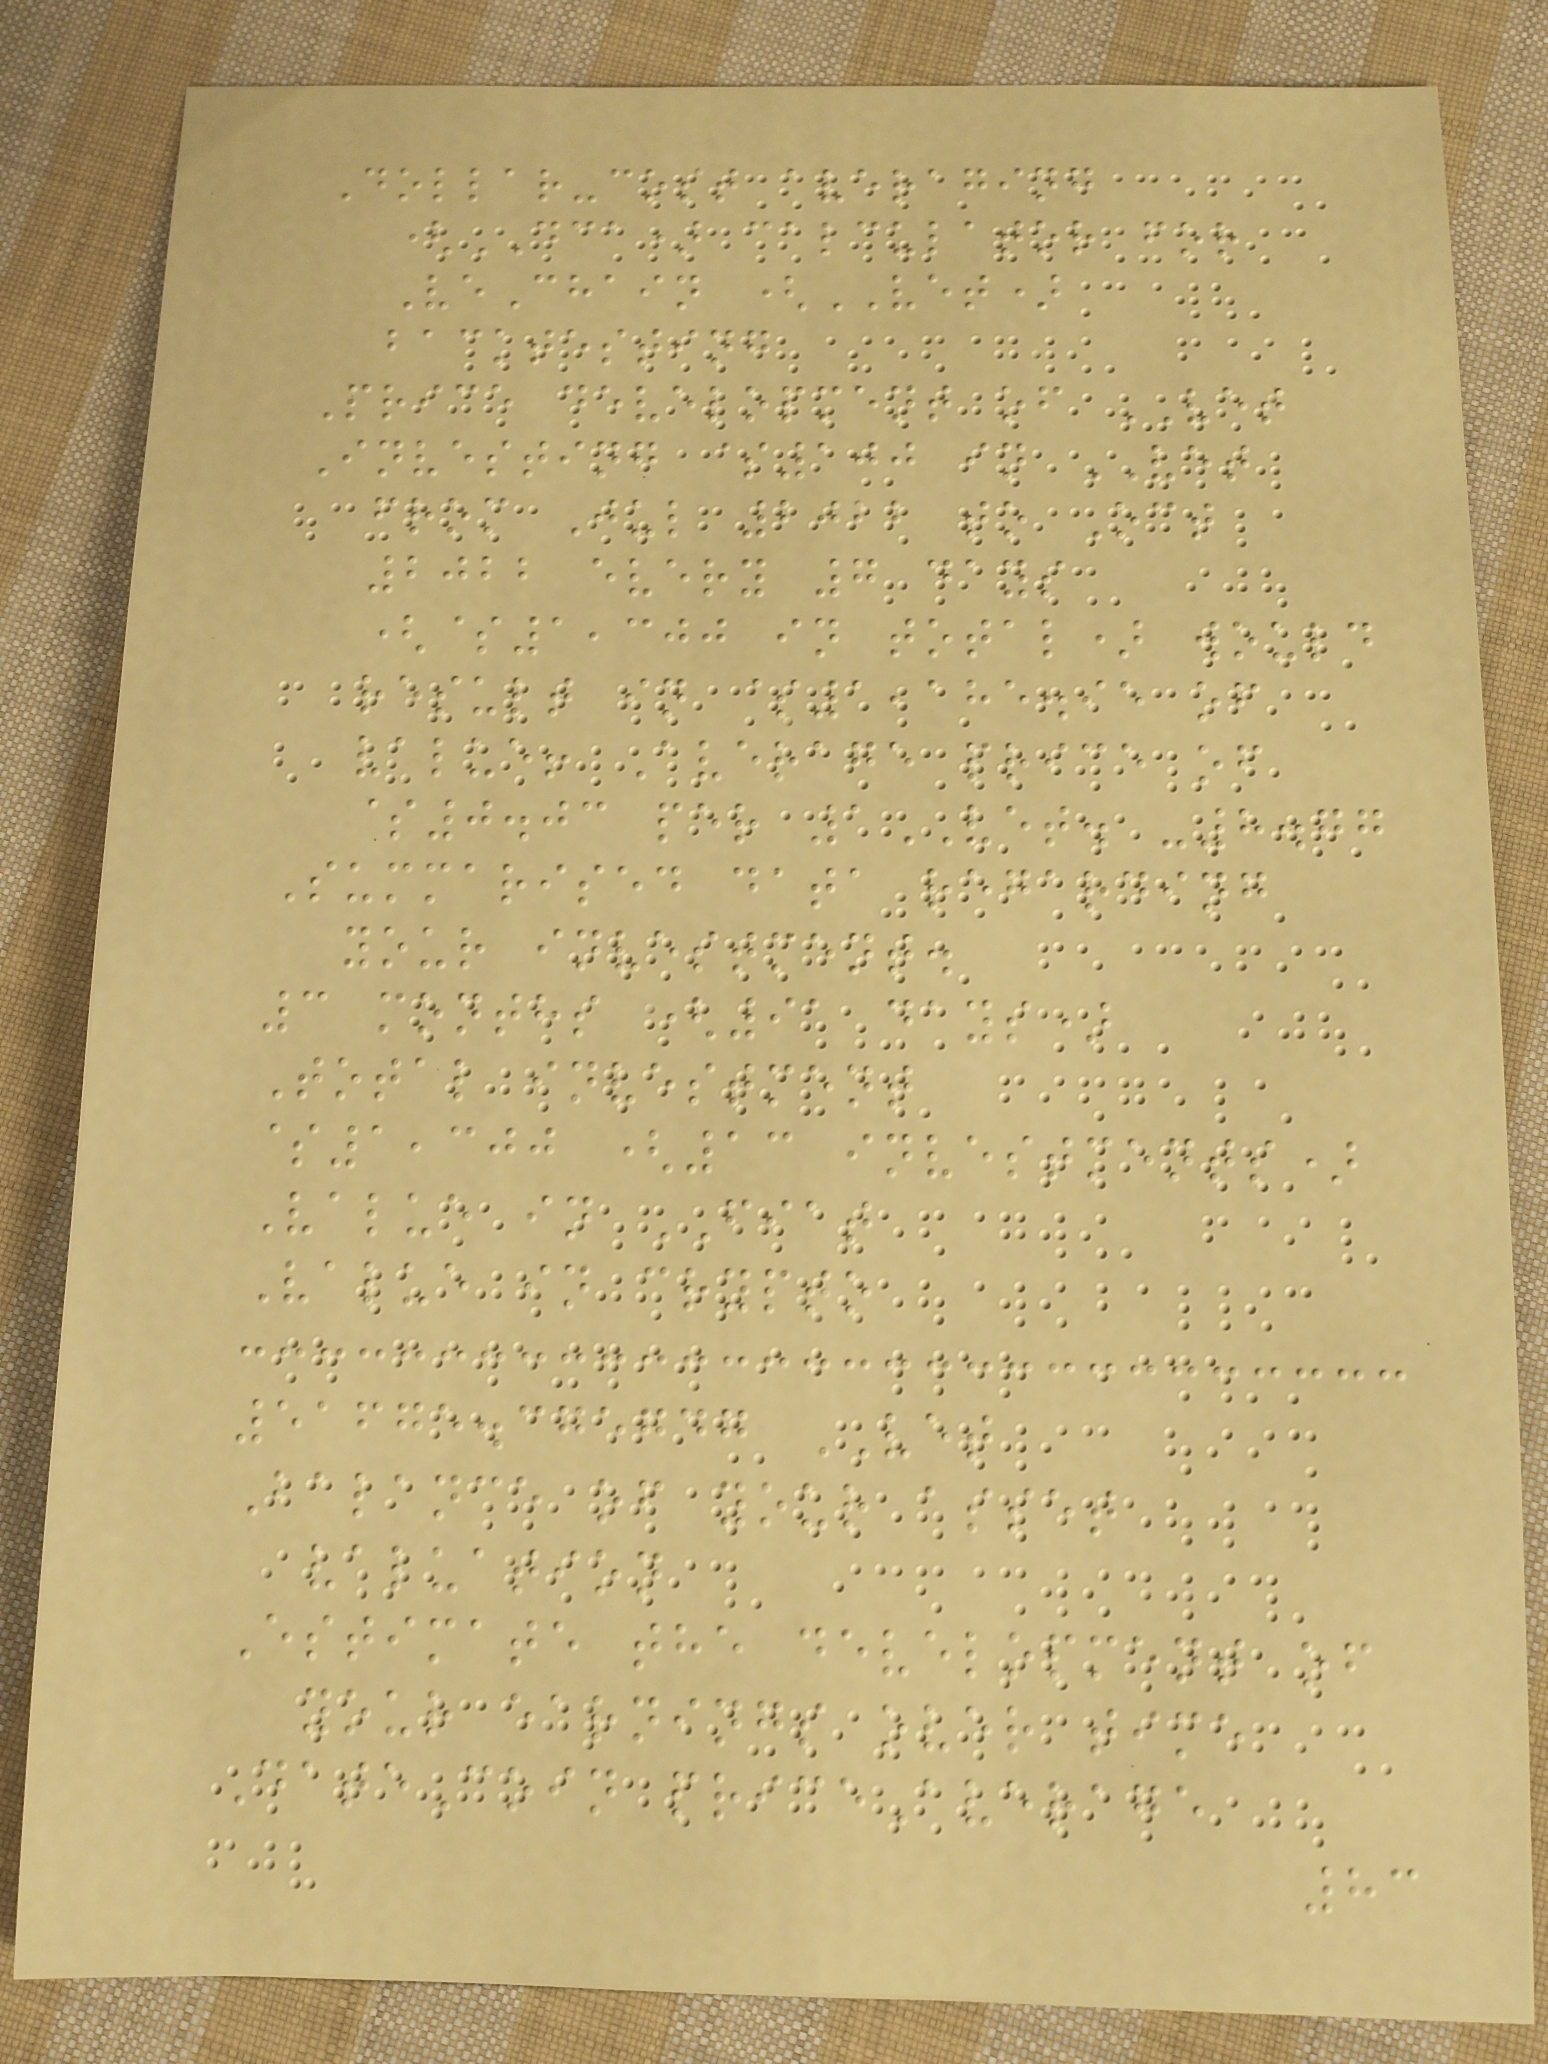Dollar-cost averaging
(DCA) calculator for
VeChain (VET)
backtesting
Price development of VET
Investing $100 in VET
from Jul 2022 to Oct
2022 every 7 days
($1,300 in total) would
result in $1,185.95 of
value! Average price of
$0.03 per 1VET. -8.77
Summarised data regarding
your investment.
3 months (91 days)
Total investment
$1,300 (13 investments)
Value in FIAT
Value in crypto
51675.375747 VET
Balance of your asset
valuation
Estimate the development of
your earnings over time
DateCoin priceAverage
83
